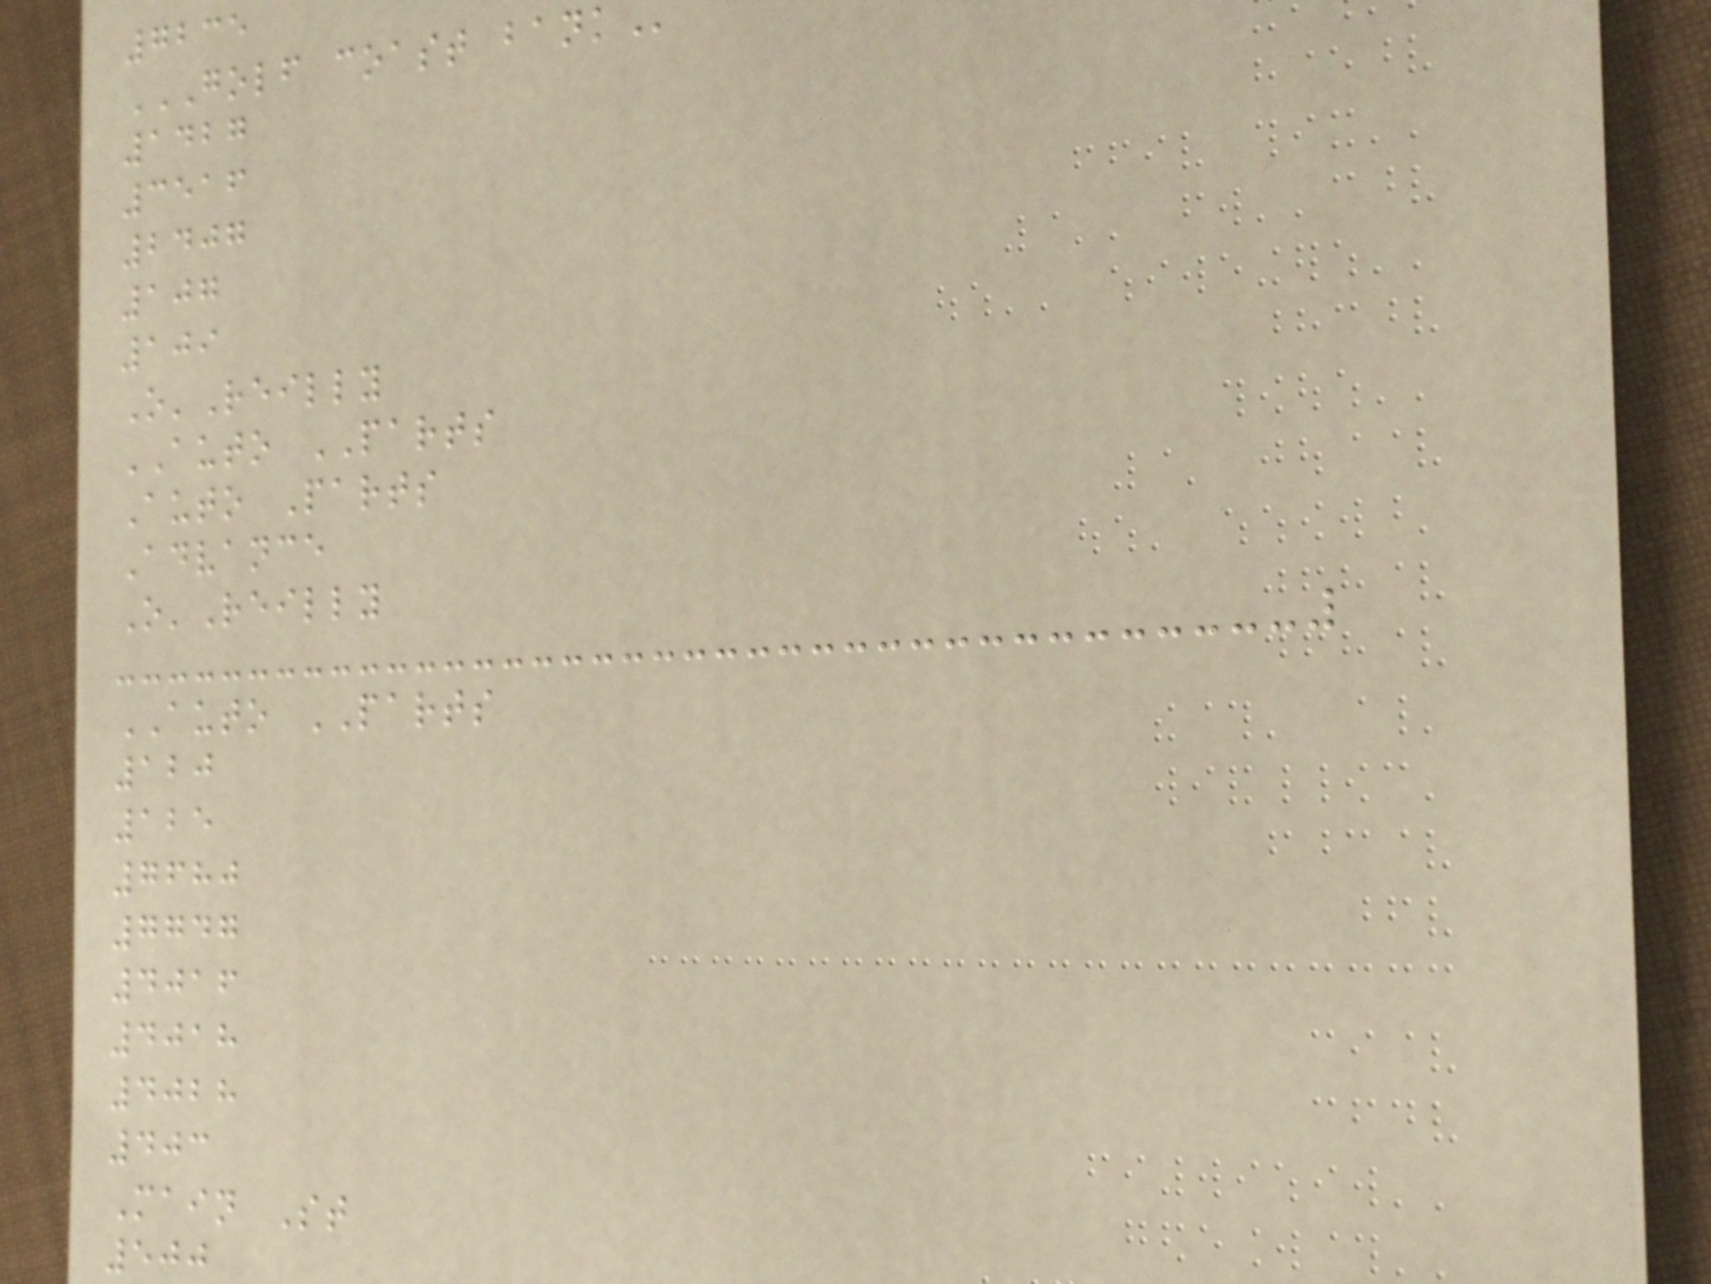7235
1427
3516
2407
107
109
O'Reilly
AUTO PARTS
Auto Parts
Advance
O'Reilly
AUTO PARTS
120
125
7680
7747
4016
4018
4028
403
Main St
500
